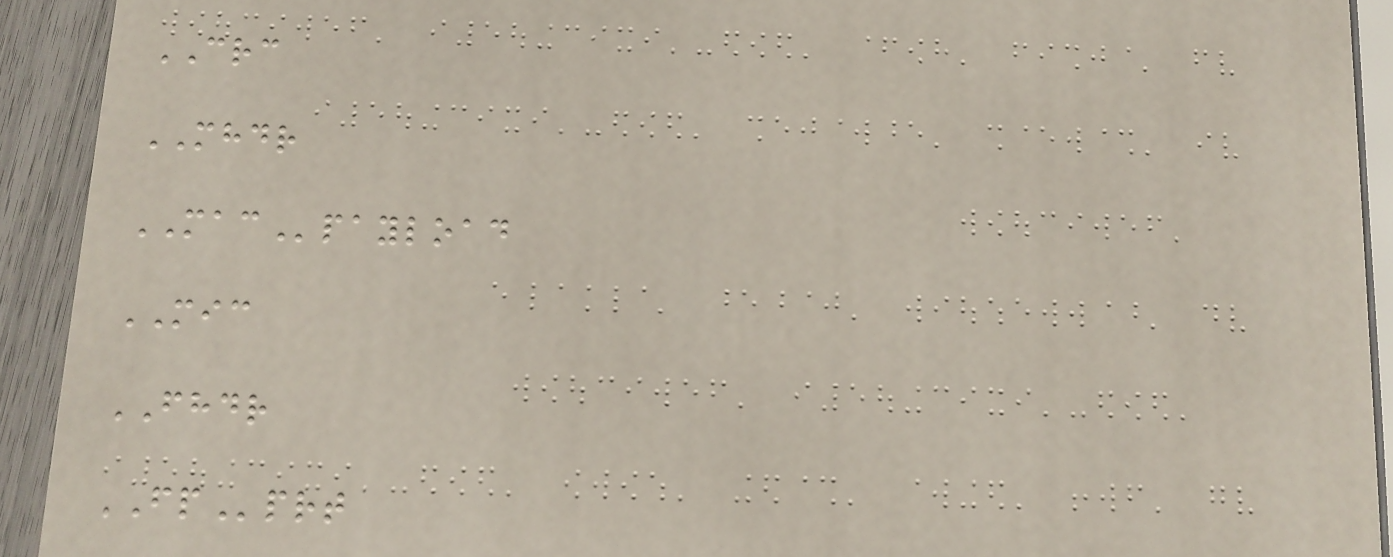CRC
MHDR
MACpayload
MIC
FHDR
FPprt
